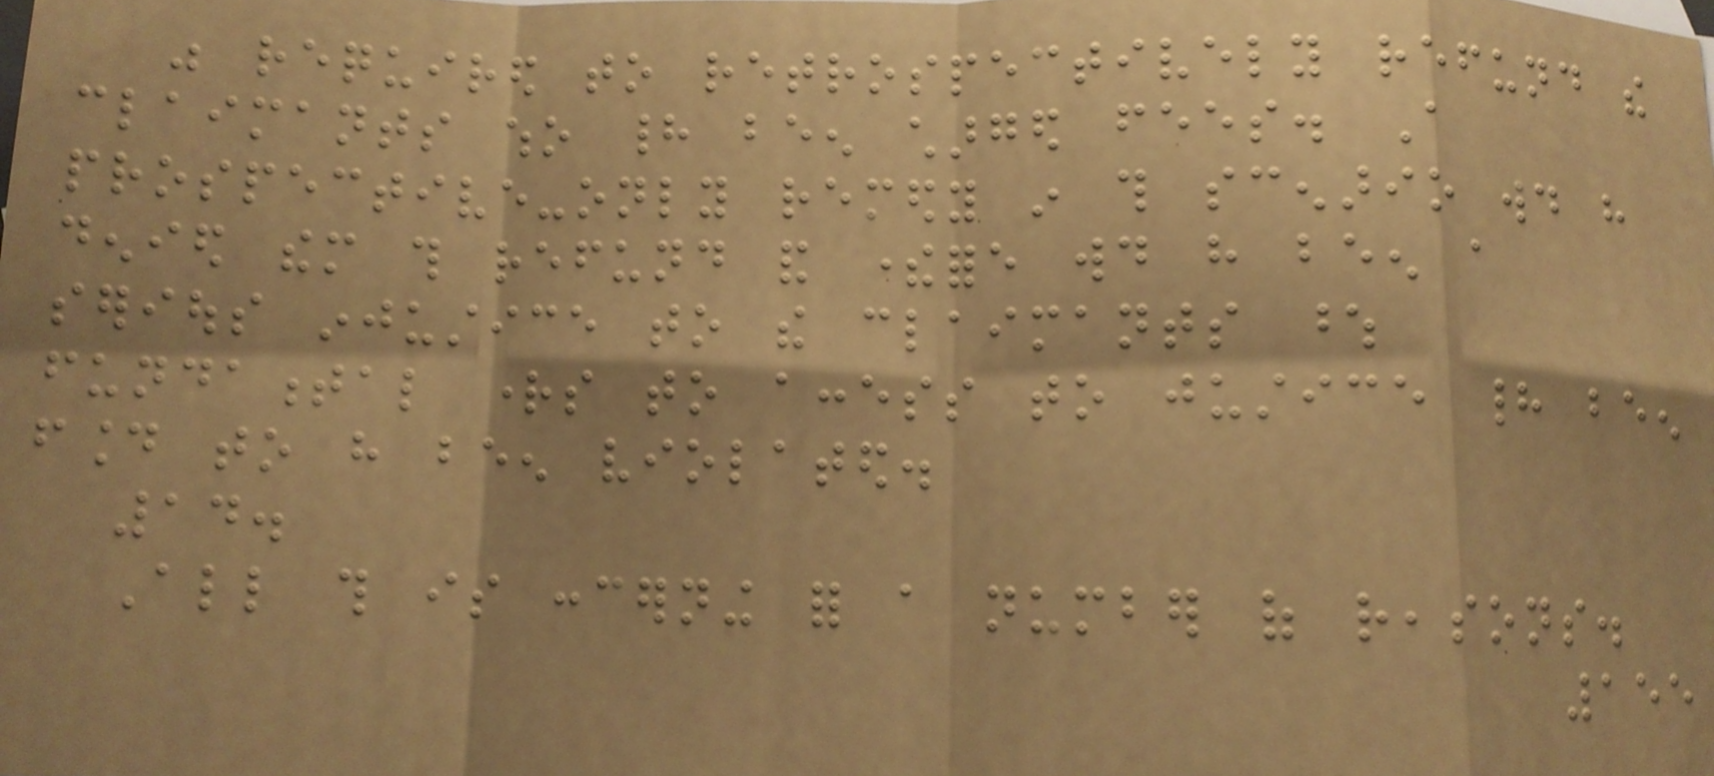was required to retrospectively refund the
claimants who had been charged fees. A
prospective-only remedy in this scenario would have
denied them this refund and therefore would have been a
serious injustice to the claimants whose
fundamental rights to access to justice had been
found to have been violated.
14.
All this is concerning for a number of reasons.
155
